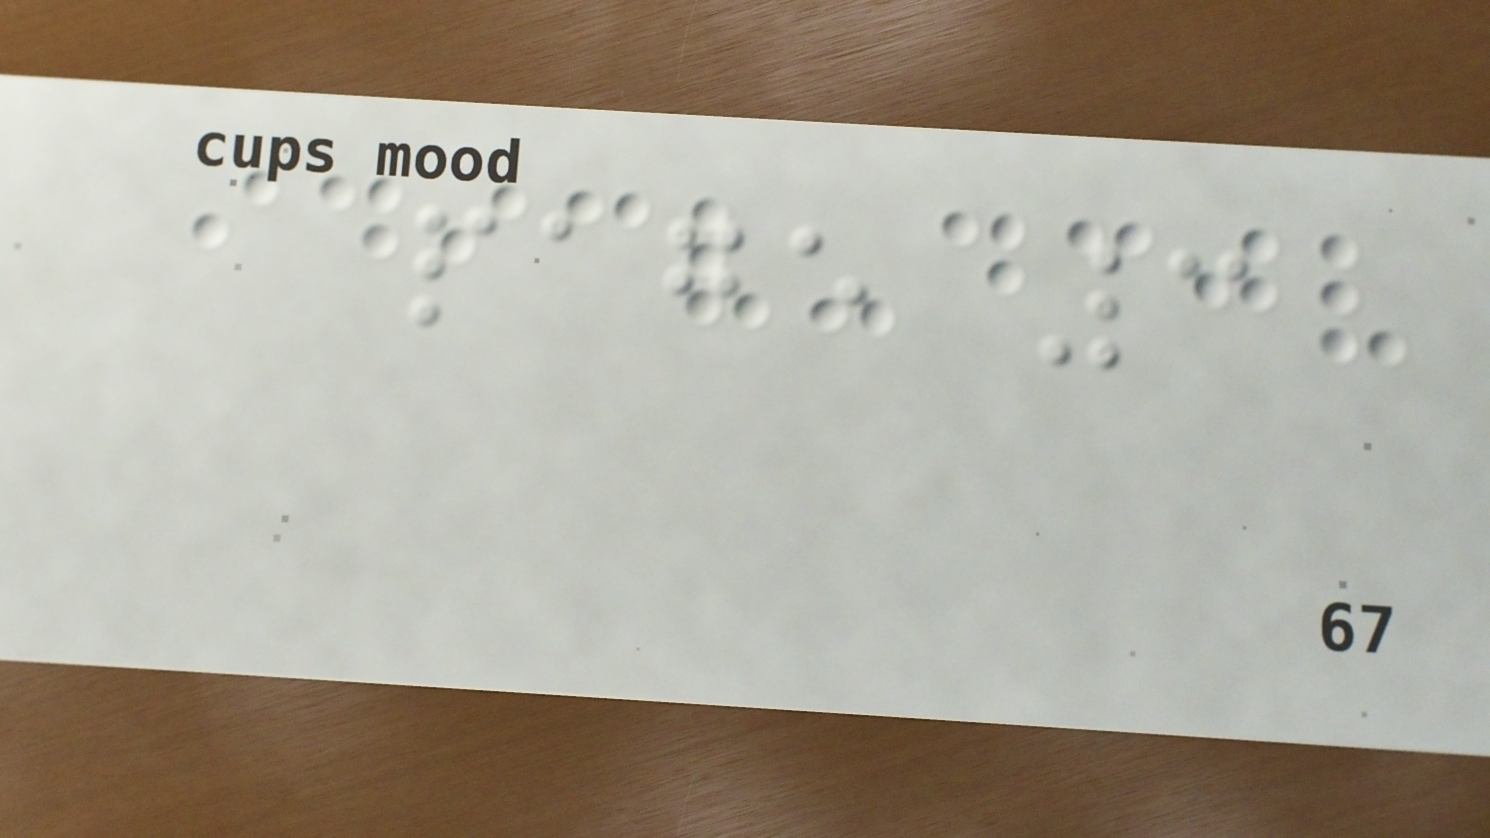page 3
